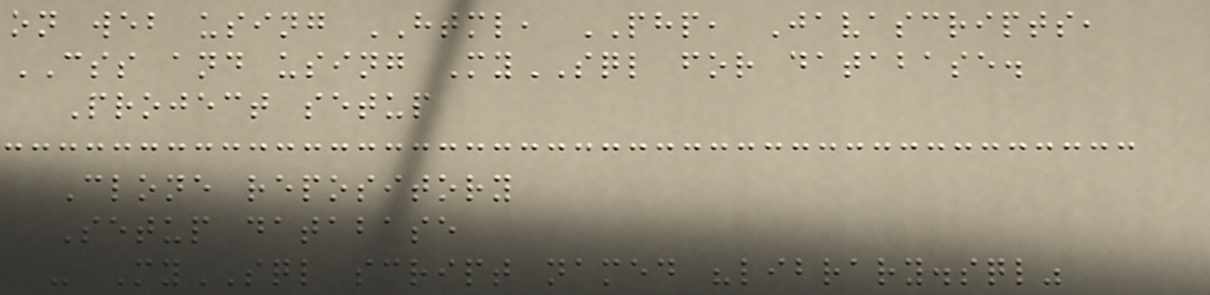on web using HTML, PHP, Javascripts,
CSS and using MySQL for database.
Project setup
Clone repository
Setup database
- MySQL script named "library.sql"
